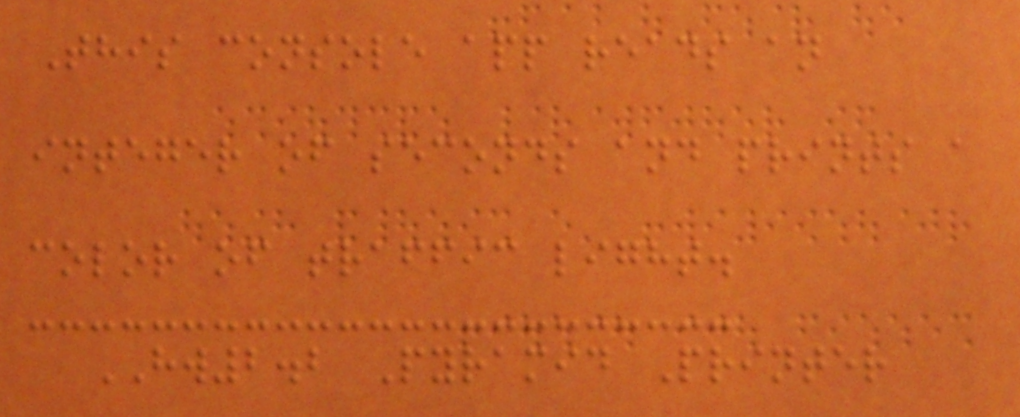This console app reads an
integer of seconds and prints a
color of traffic light.
HW2.2 Pyramid Printer
